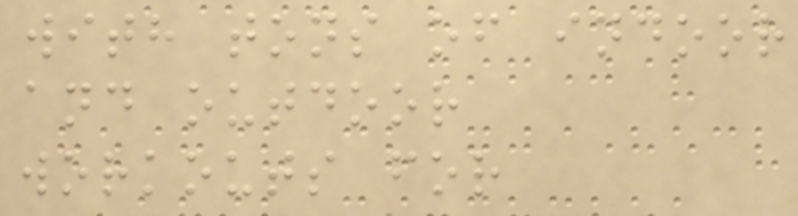with tons of indoor
and outdoor
workouts for
